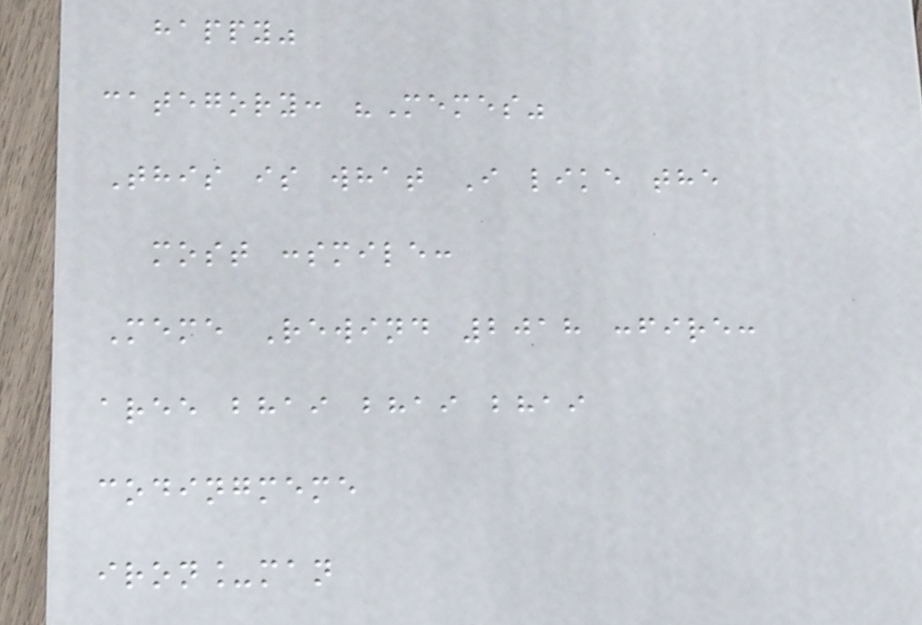happy"
category: "Memes"
This is what I like the
most :smile:
Meme Rewind 2018 :fire:
aree bhai bhai bhai
codingmeme
iron_man
